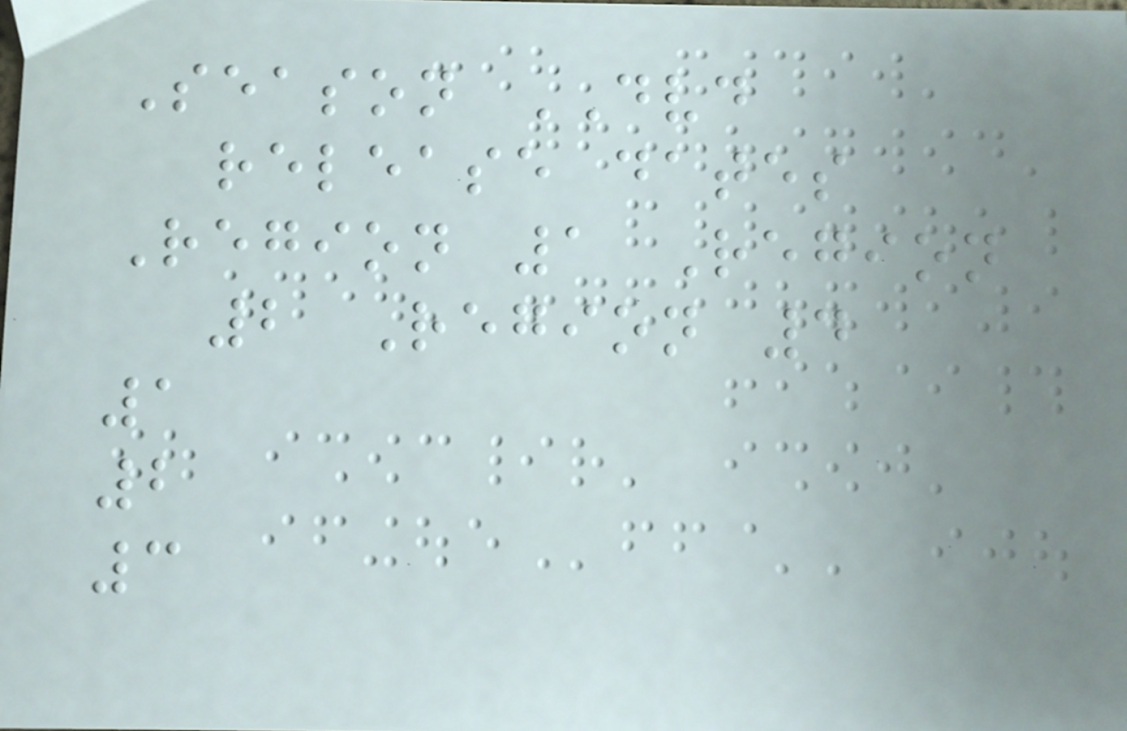Season DVD
release dates
Region 1 Region
2 Region 4
1
2
3
